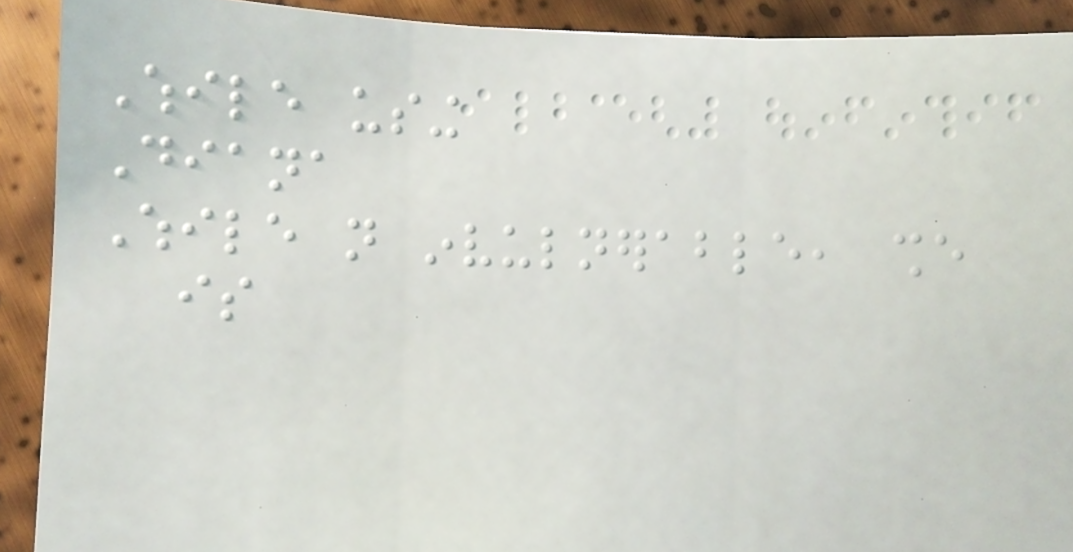While using
Diana
While not invulnerable, she
is
